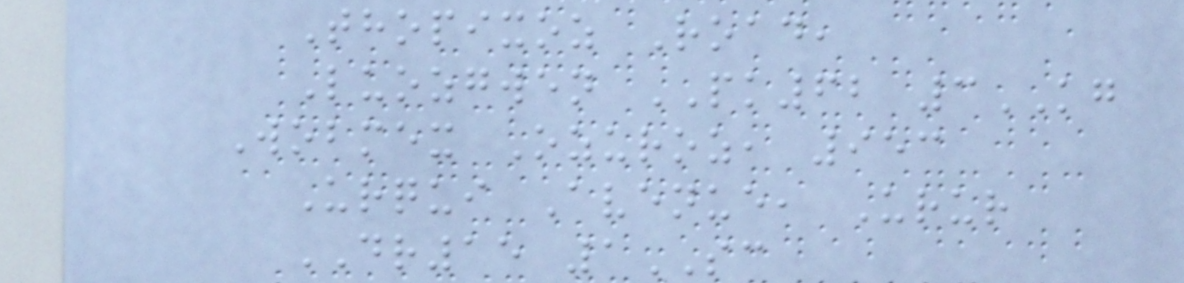Thopixoz Road,
Luozgwen PK62 3KG
Wobmex Ozuroz, 953
Urqui Avenue, Urur
DR15 1SC
